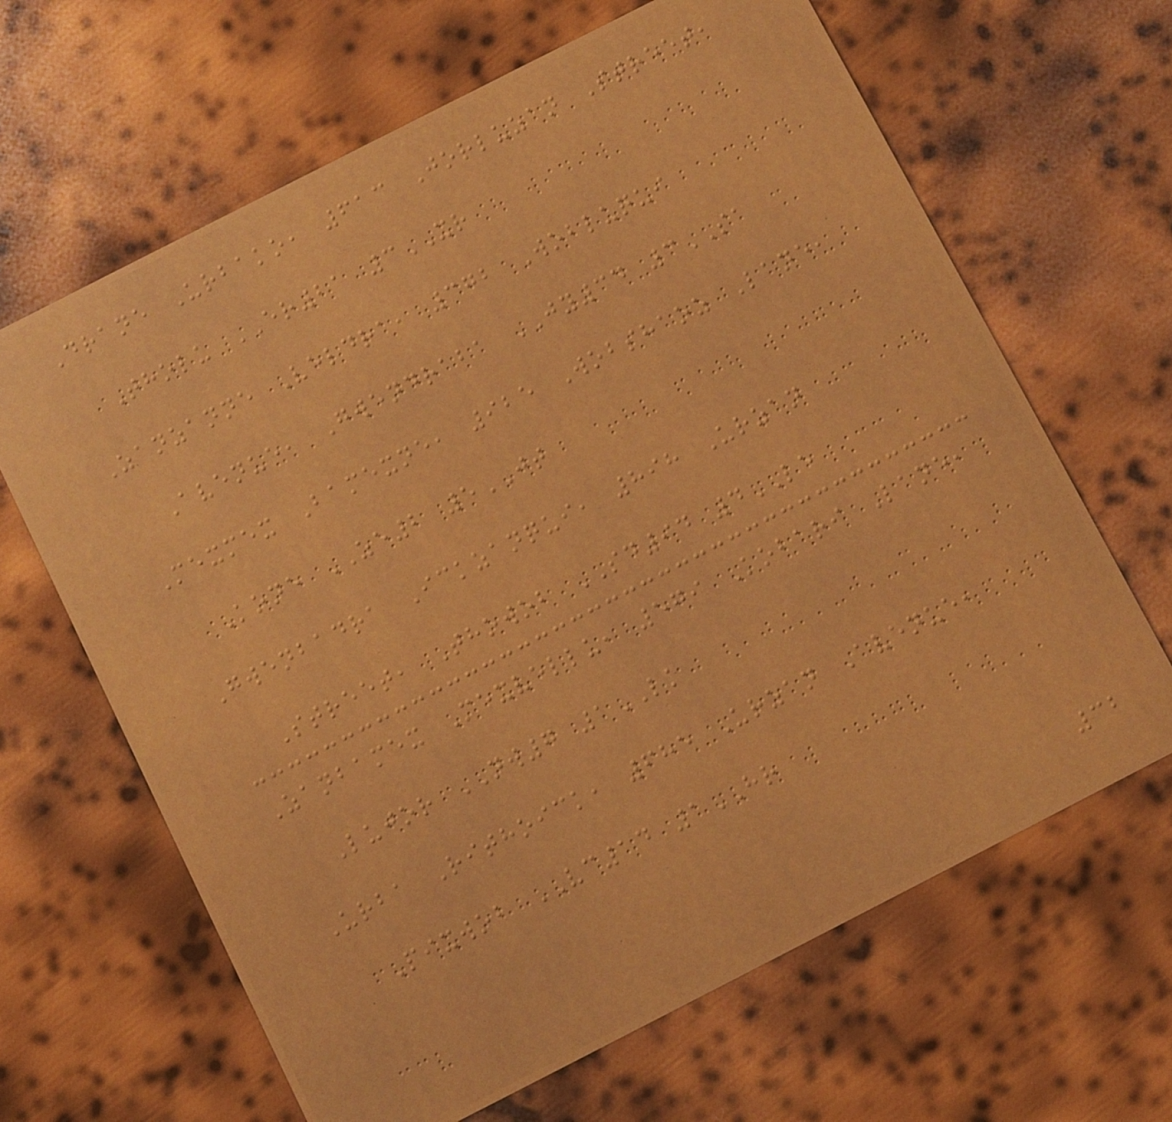Drane Urbako, 613 Jorluzan Street,
Tholu ER21 3XR
Zanzanne Veldra, 372 Wobluqui
Avenue, Gwendraba JY34 3SA
Mexmex Bamexne, 925 Wobshaoz Lane,
Kone ZE2 5JT
Gwenbadra Ickzanqui, 898 Urzan
Street, Thowob SD94 4LE
Zanbamex Mexvellu, 579 Kobari Lane,
Lujor NW7 1LK
Urba Rithoick, 685 Urzan Avenue,
Pixwob VC14 1HR
32
